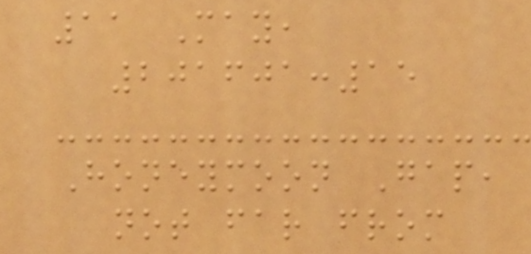11 May,
201601:15
Honeymoon Gap,
not far from
